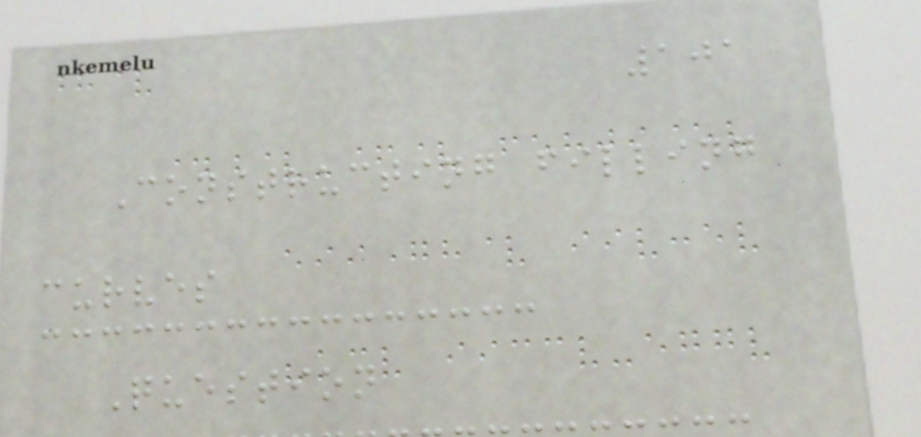101
Constructing filling
curves
Question
